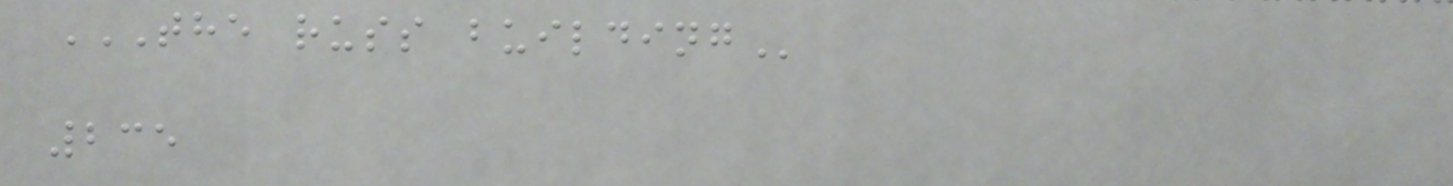THE RUSS BUILDING
235
